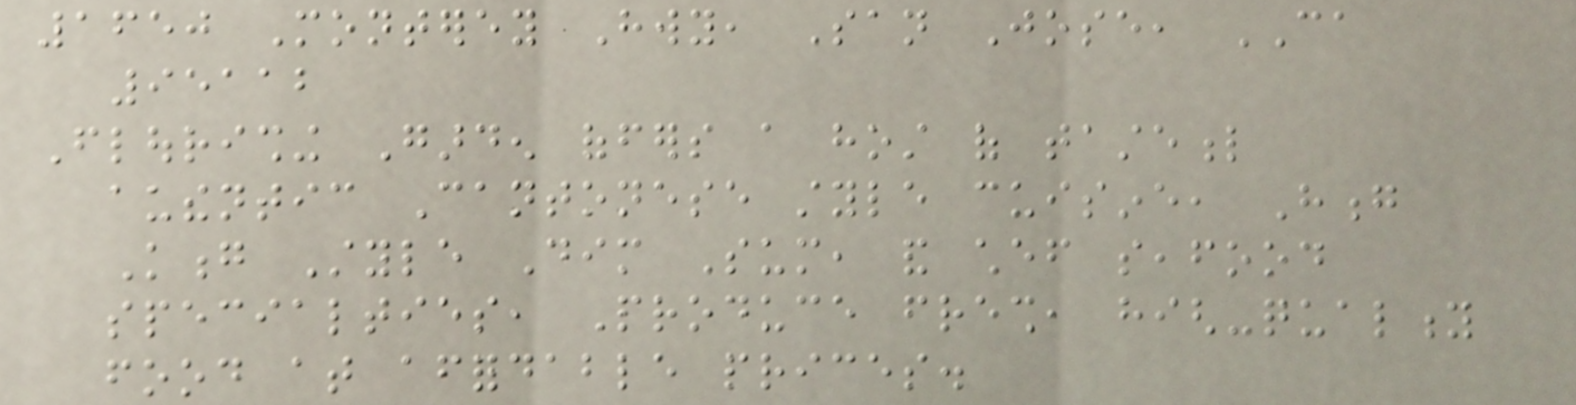1650 Monterey Hwy, San Jose, CA
95112
Flourishing Garden offers a host of tasteful
authentic Cantonese style cuisine, Hong
Kong Style Dim Sum, and chef seafood
specialties, Produce fresh, high-quality
food at affordable prices.
